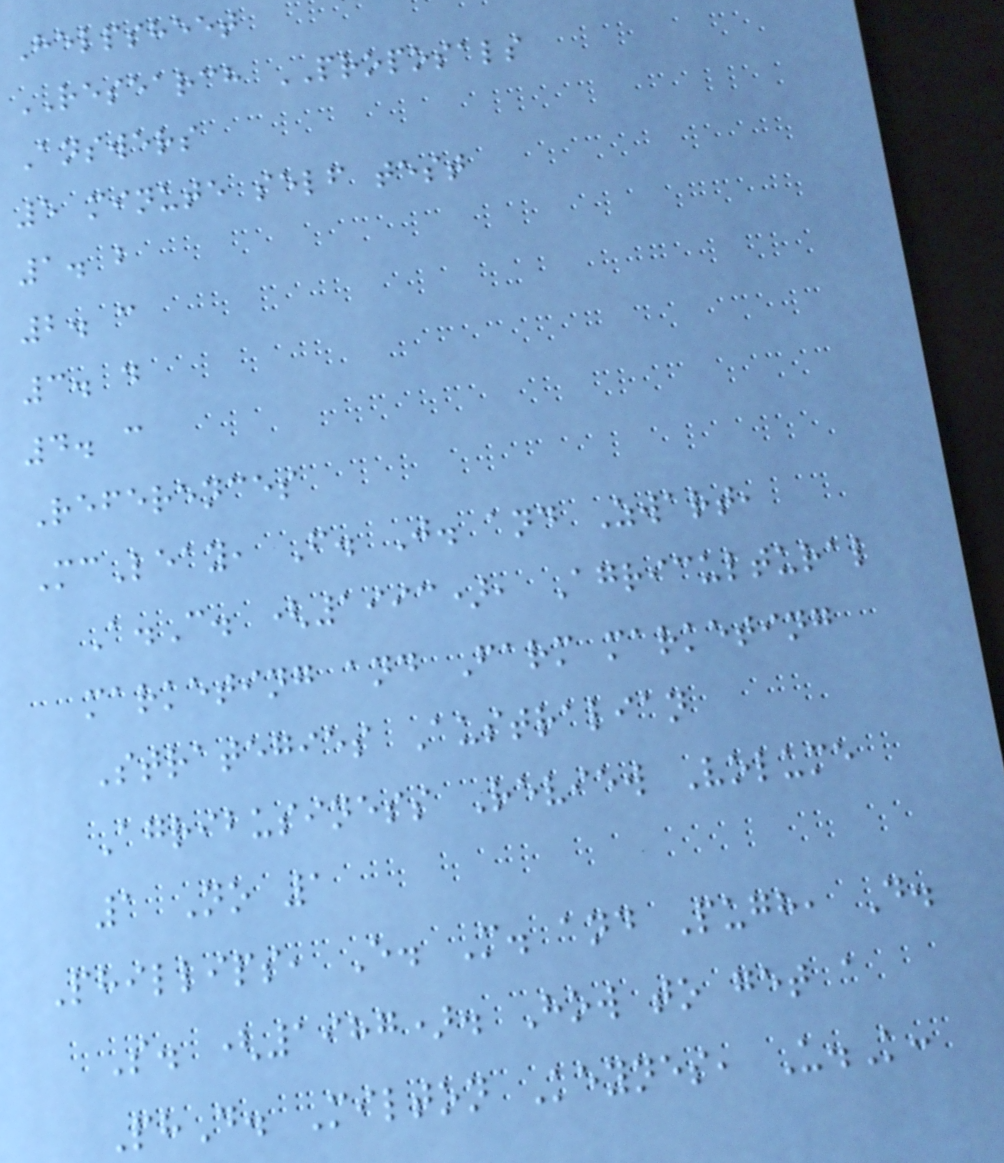Helpsheet
RESEARCH PROPOSALS
Answers
5 minute self test
1. b
2. c
3. d
4. c
References
McLeay, F. J. and Zwart,
A.C. (1993), Agricultural
marketing and Farm marketing
Strategies Australian
Agribusiness Review Volume
1 No 1
Phillips, E. M. and Pugh, D.
S. (1987). How to get a
PhD. Milton Keynes, U.K:
